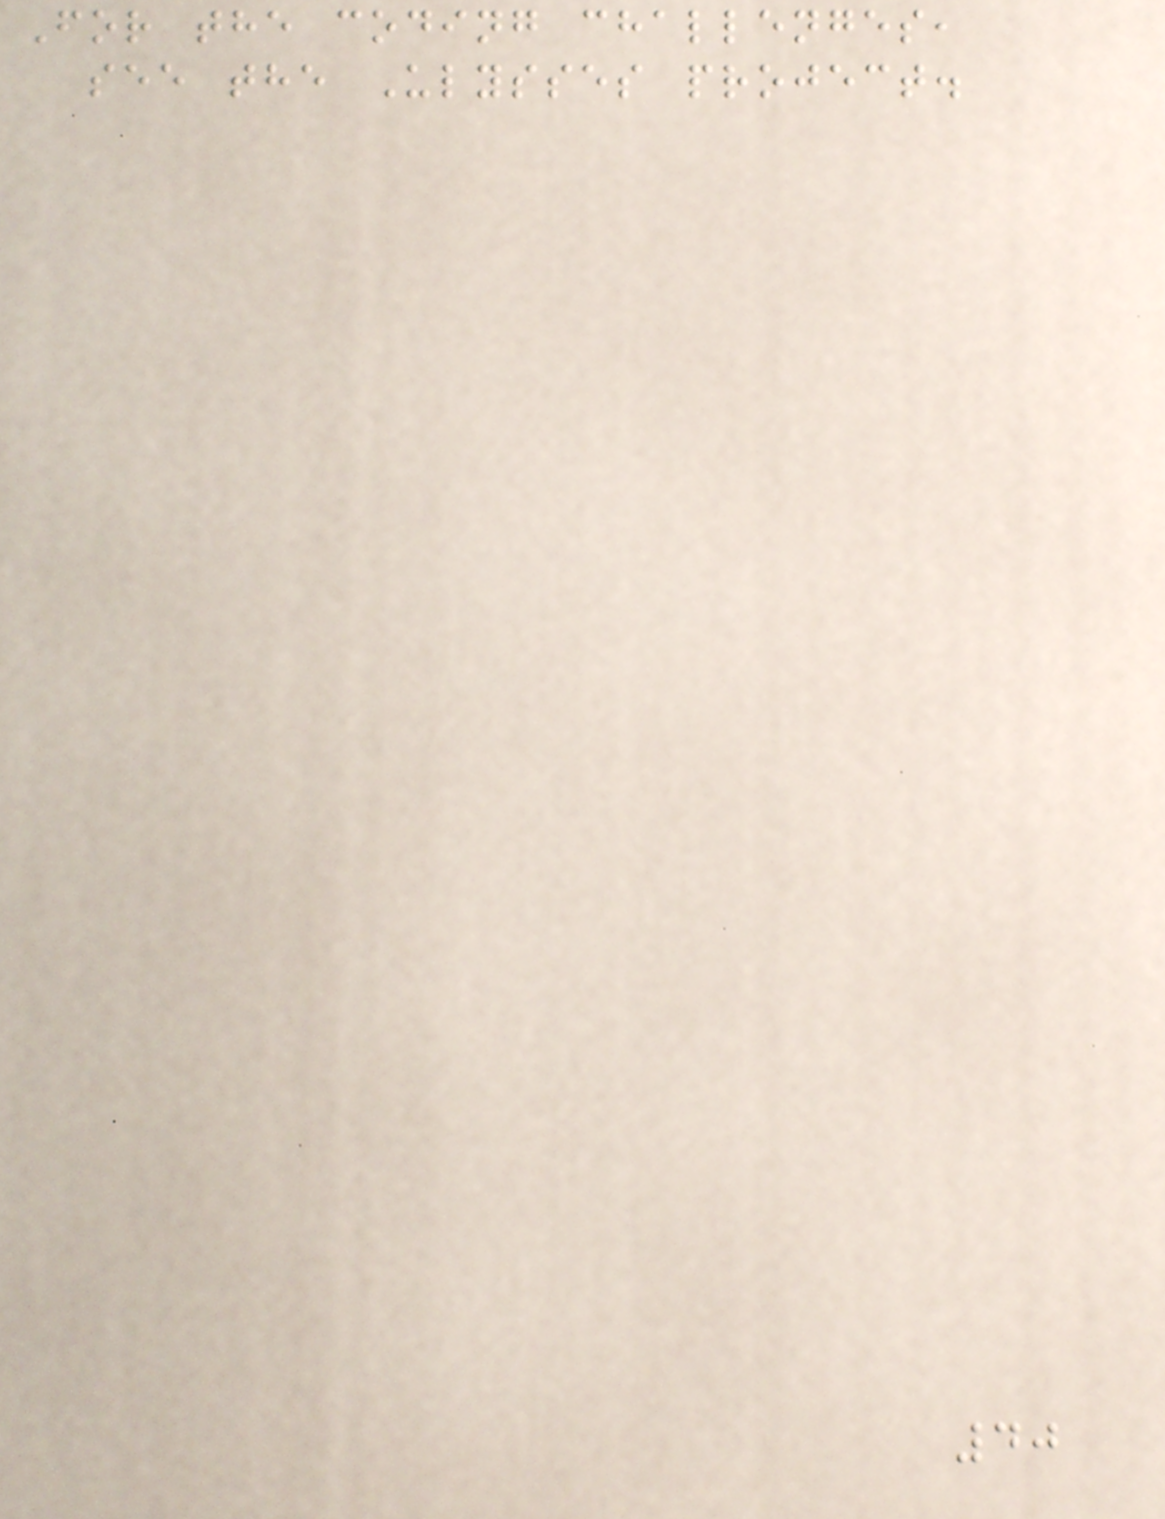For the coding challenges,
see the Ulysses project.
40
